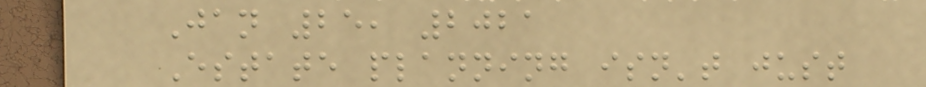Jan 25, 2021
Estate planning isn't just
